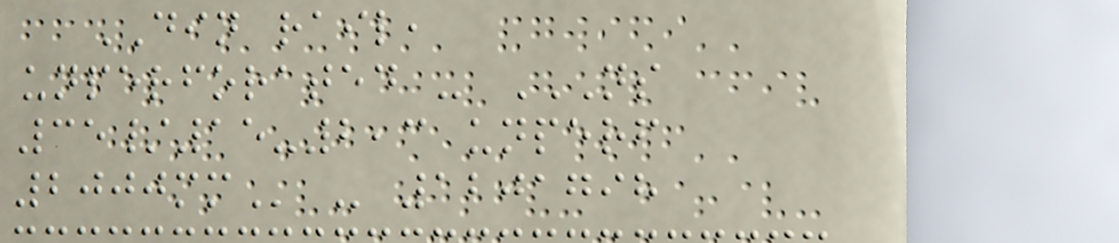DIN rail,
unperforated - NS
35/15-2,3 UNPERF
2000MM - 1201798
